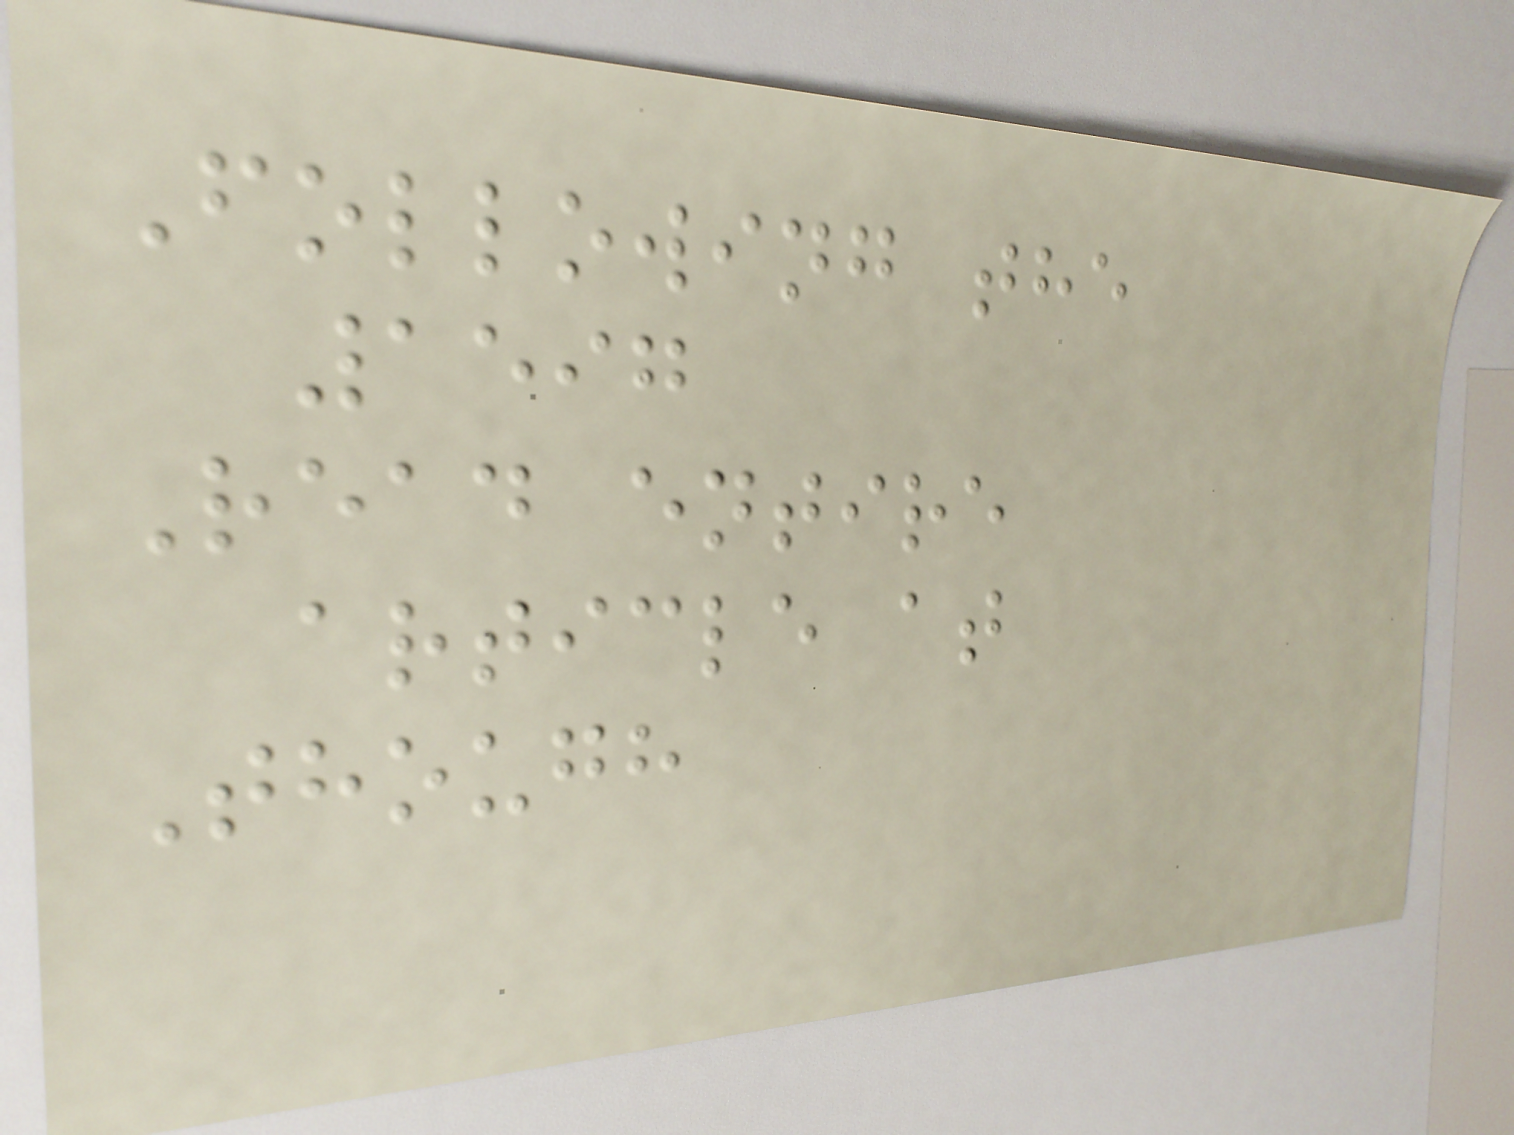Following the
1597
Read entire
article at
Though
